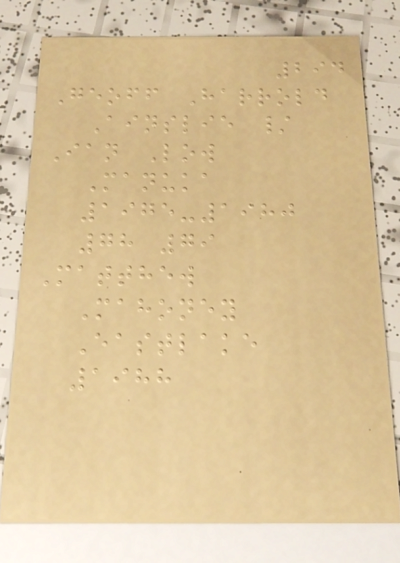294
Geoff Harrold
Ainslie /
Ian Low
Manuka
1975-1980
78 79
Matthew
Mahoney
Eastlake
1988
